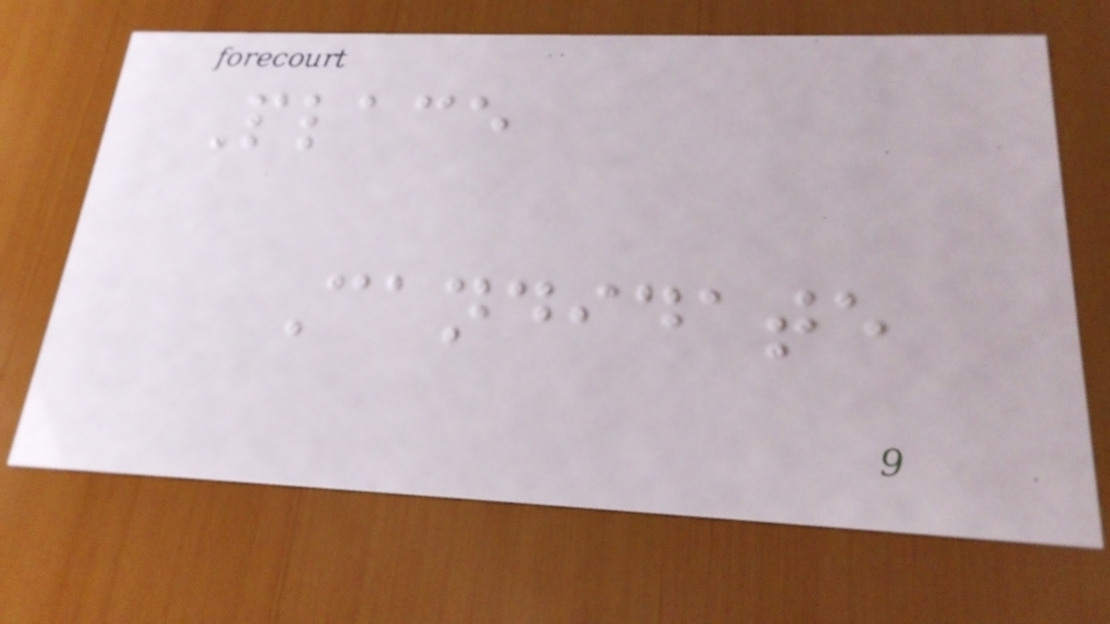Place
Candidate
